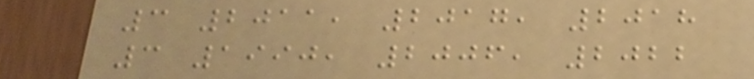3 2011, 2017, 2018
3 1990, 2006, 2022
